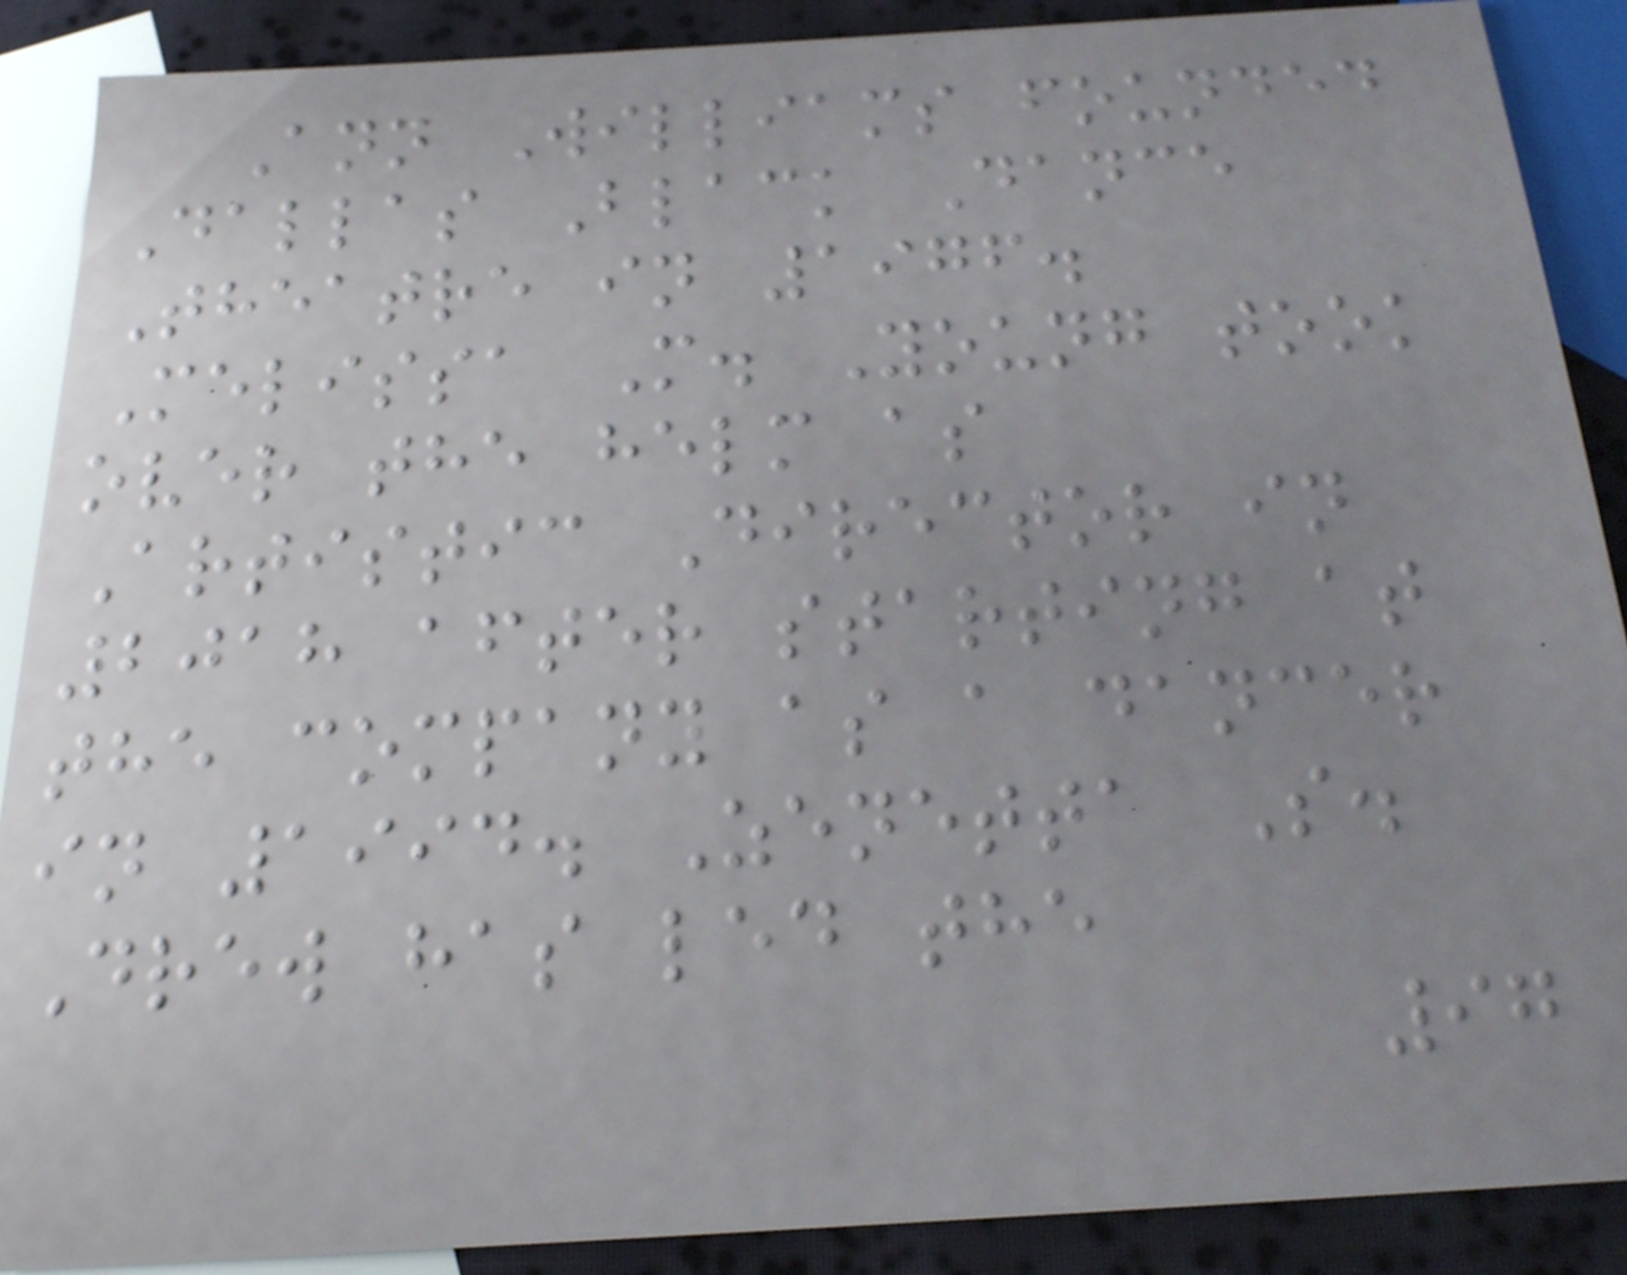Ann Williams founded
Dallas Black Dance
Theatre in 1976.
Melissa M. Young took
over the helm as
Artistic Director in
2018 after starting at
the company as a dancer
in 1994. Zenetta S.
Drew has led the
97
